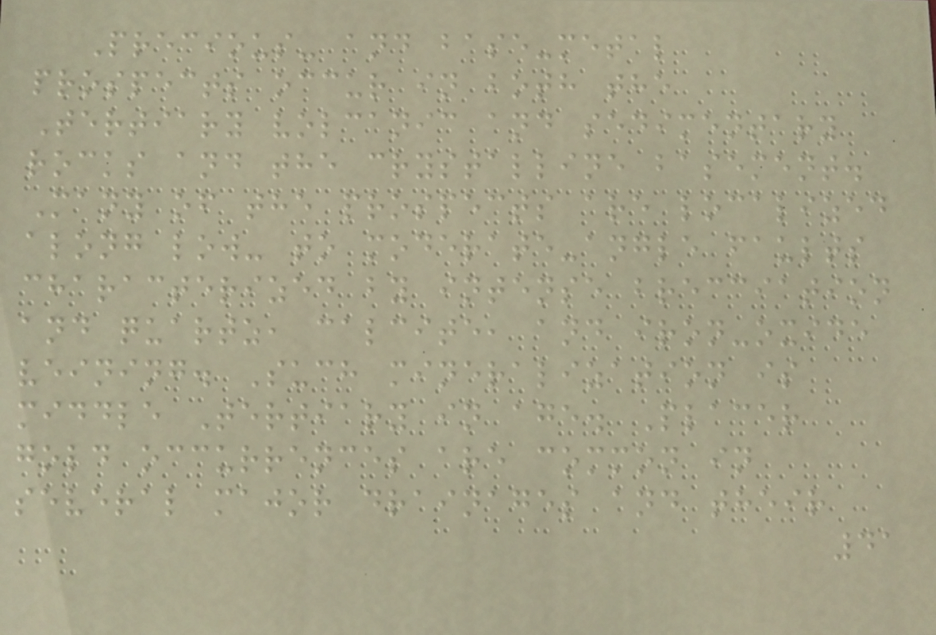Precious- and base-metal
prospects occur in both the
Tertiary volcanic and sedimentary
rocks and the crystalline basement.
Many of the prospects are localized
along low- to moderate-angle faults
characterized by intense brecciation
and quartz, calcite, and iron-oxide
veining. Such mineralization is
middle Tertiary in age. Placer
gold occurrences are common in
several major drainages and their
41
